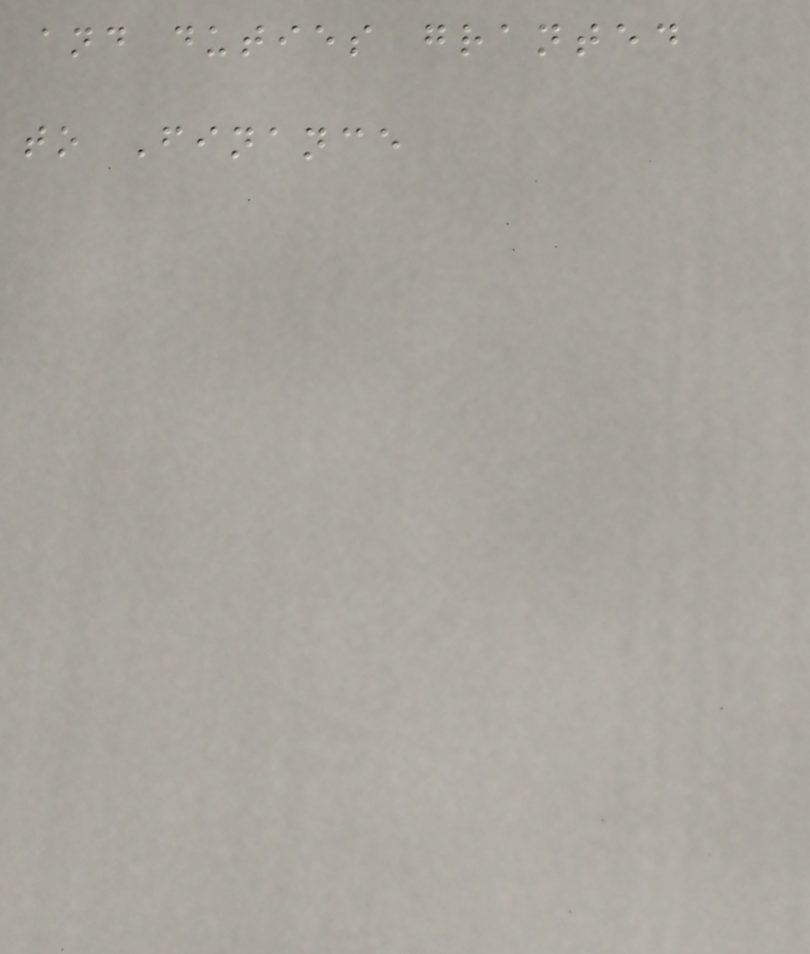and duties granted
to Finance
